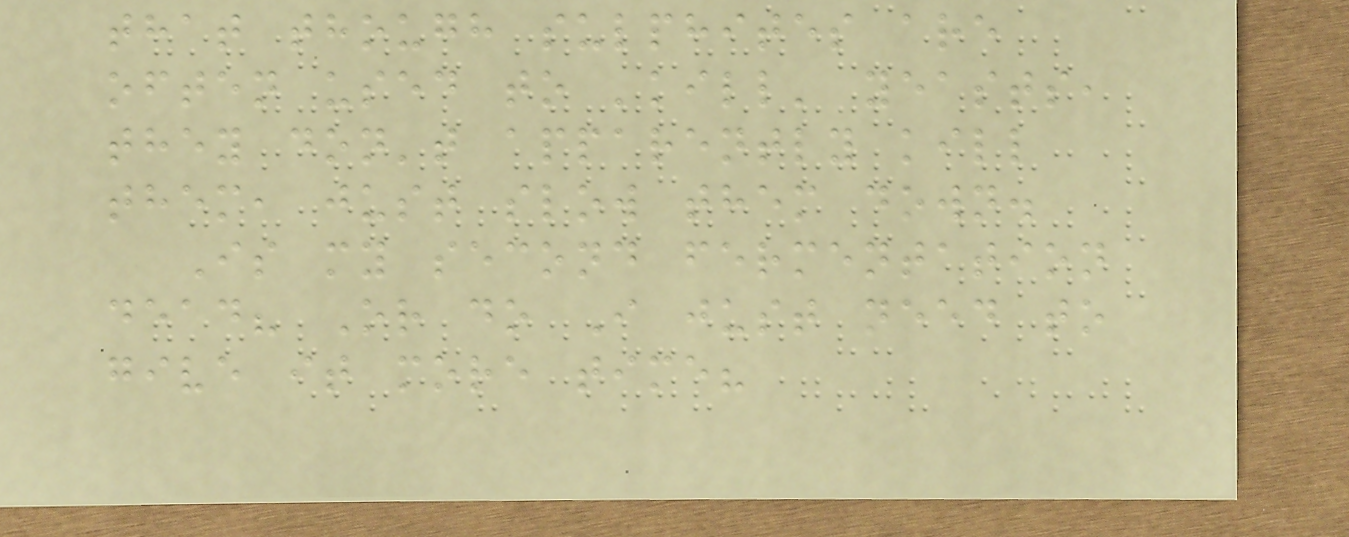that though sulphites are
often used to 'kill' yeasts,
they don't apparently kill
them, just slow them down.
Is my second fermentation
dead? Or do I just need to
give it more time?
